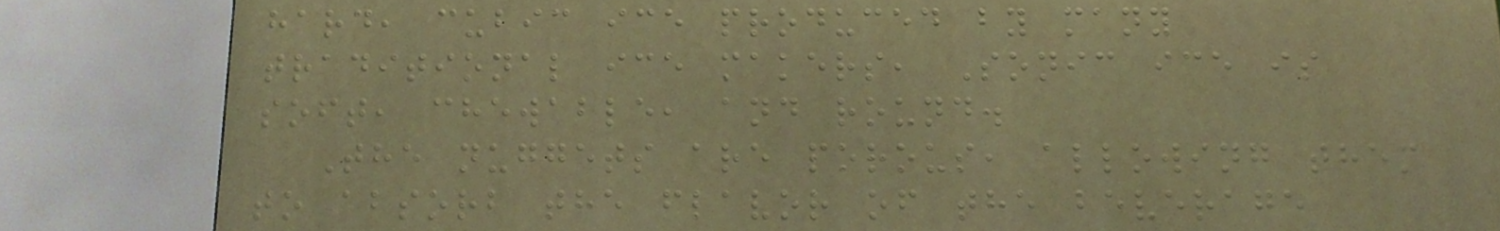hard, cubic ice produced by many
traditional ice makers, Sonic ice is
soft, chewable, and round.
The nuggets are porous, allowing them
to absorb the flavor of the beverage
